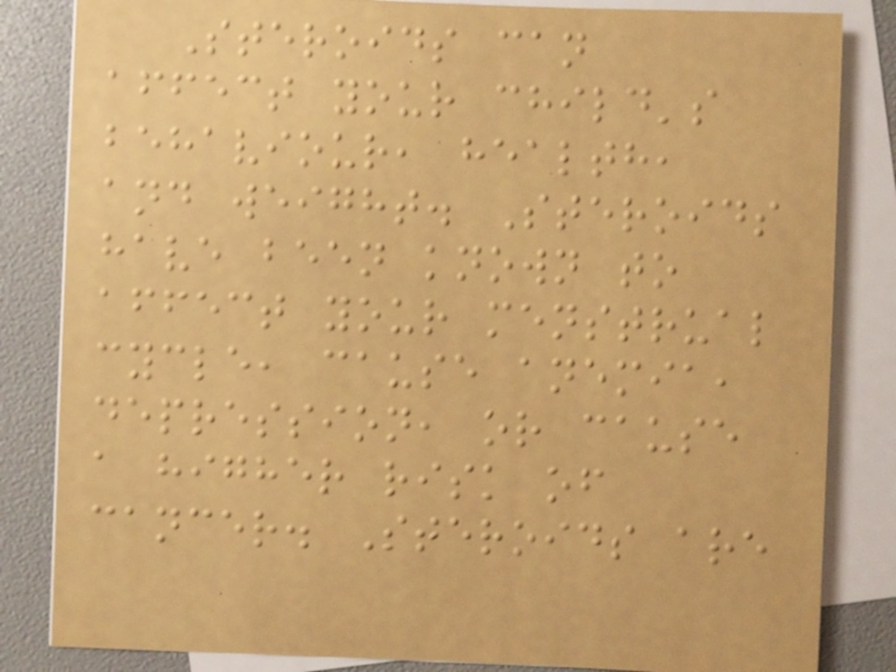Steroids can
affect your child's
behaviour, health,
and weight. Steroids
have been known to
affect your menstrual
cycle, cause anemia,
depression, or cause
a higher risk of
cancer. Steroids are
